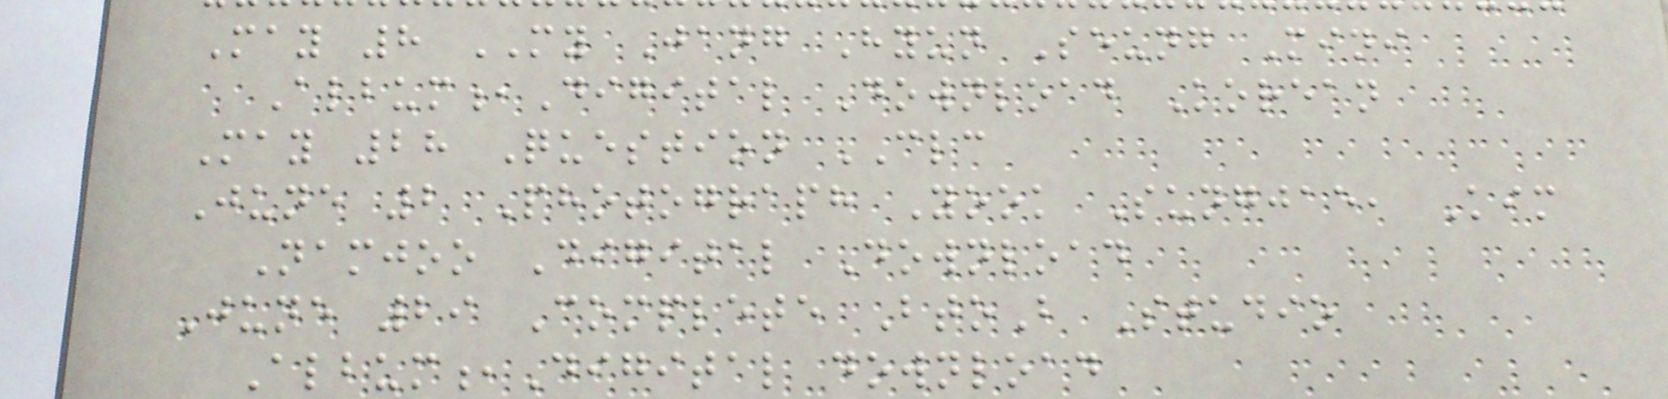May 8 MY Jang Hyun Seung Mini
Album,Digital Download Korean
May 28 Question CLC
June 2 Photograph Yook Sungjae, Kim
Namjoo Digital Download
June 29 Complete BtoB Studio
Album,Digital download
